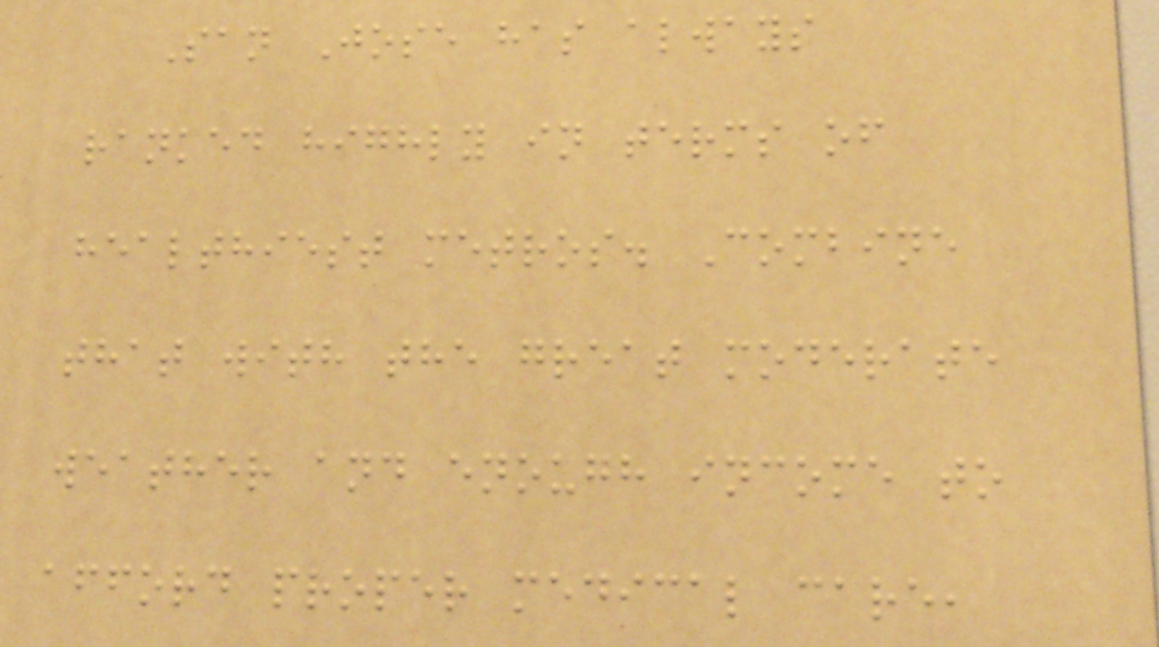San Jose has always
ranked highly in terms of
healthiest metros. Combine
that with the great moderate
weather and enough income to
afford proper medical care,
